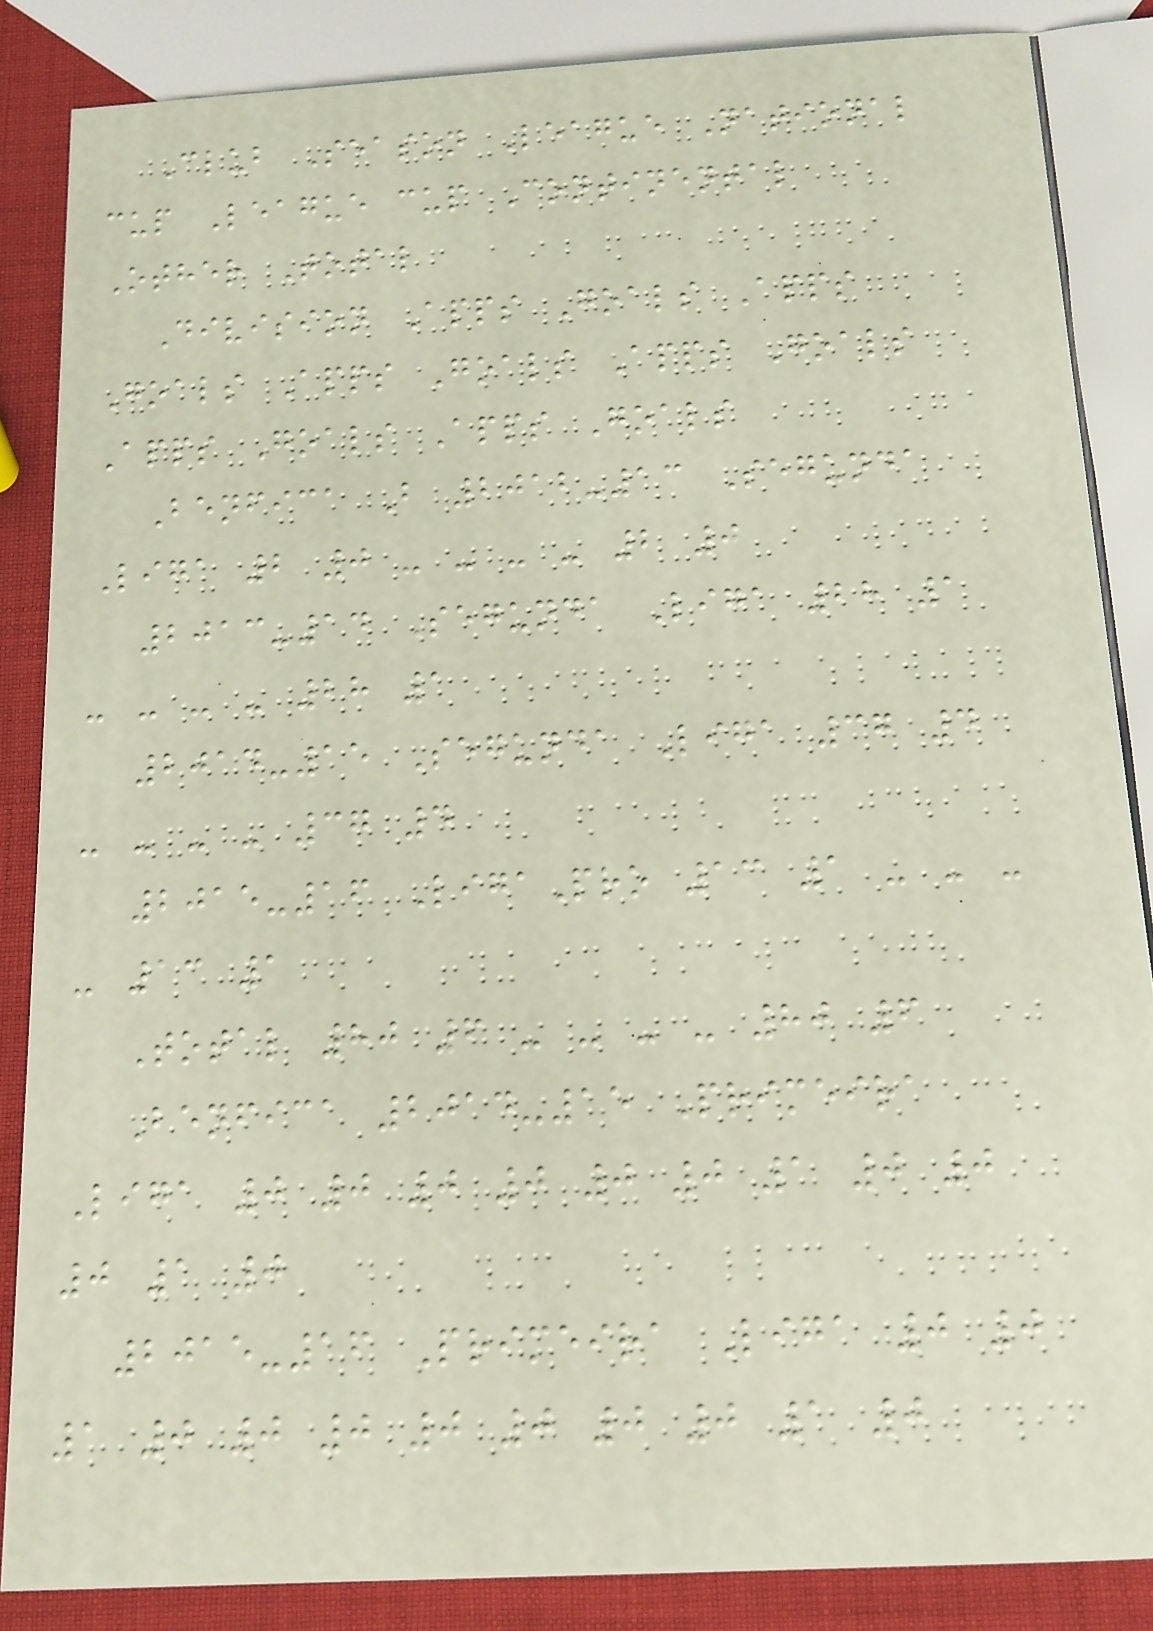Club Season League National
cup League cup Continental
Other Total
Division Apps Goals Apps
Goals Apps Goals Apps Goals
Apps Goals Apps Goals
Benfica B 2012-13 Segunda
Liga 2 0 - - - - 2 0
2013-14 Segunda Liga 28 1
- - - - 28 1
2014-15 Segunda Liga 37 4
- - - - 37 4
2015-16 LigaPro 13 1 - - -
- 13 1
Total 80 6 - - - - 80 6
Benfica 2014-15 Primeira
Liga 0 0 0 0 0 0 1 0 0
0 1 0
2015-16 Primeira Liga 0 0
1 0 0 0 0 0 0 0 1 0
